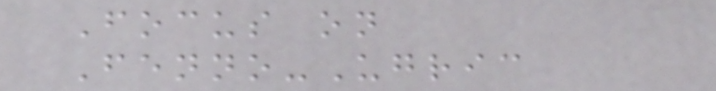Focus on
Fenno-Ugric
